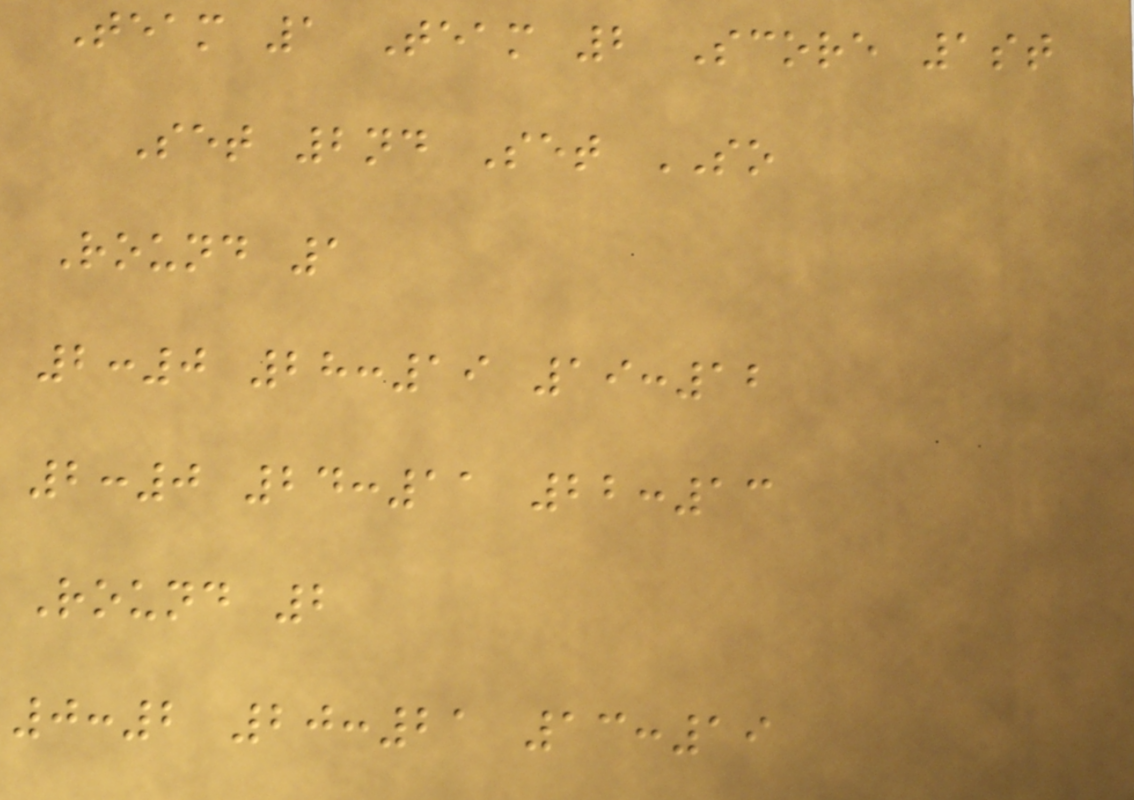Team 1 Team 2 Score 1st
Set 2nd Set SO
Round 1
2:0 28:19 19:12
2:0 24:11 22:13
Round 2
0:2 20:21 13:19
